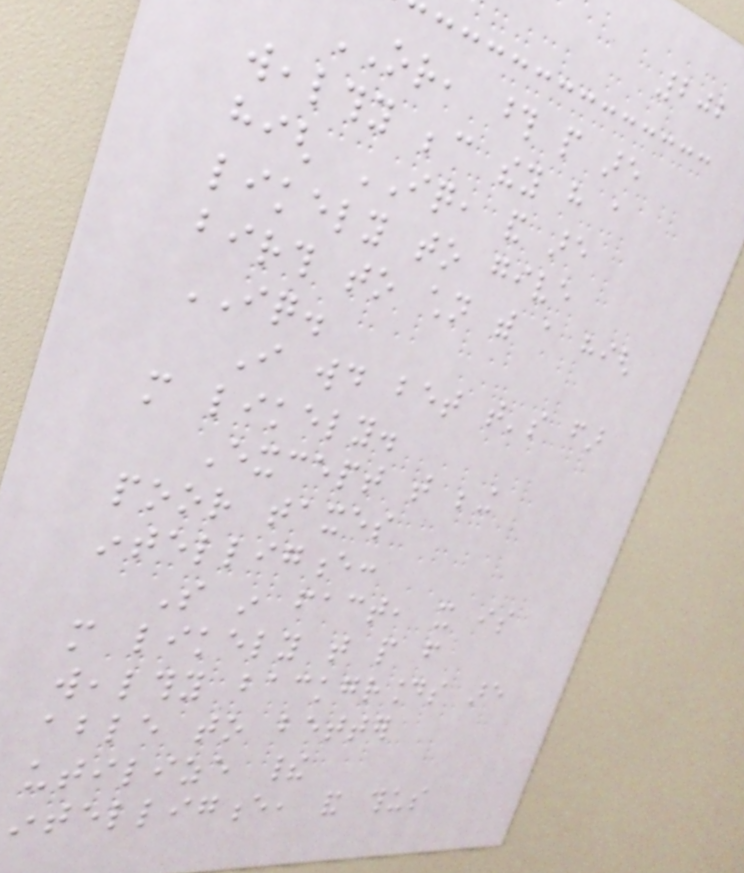202
OR, those people are
wealthy because they have a
high IQ, and are
likely to give
birth to children with a high
IQ.
I would bet that's far
more likely.
Except that being
poor taxes
intelligence:
So in fact, it is
more likely that people from
wealthy backgrounds are
able to better
utilize their
intelligence, and thus
